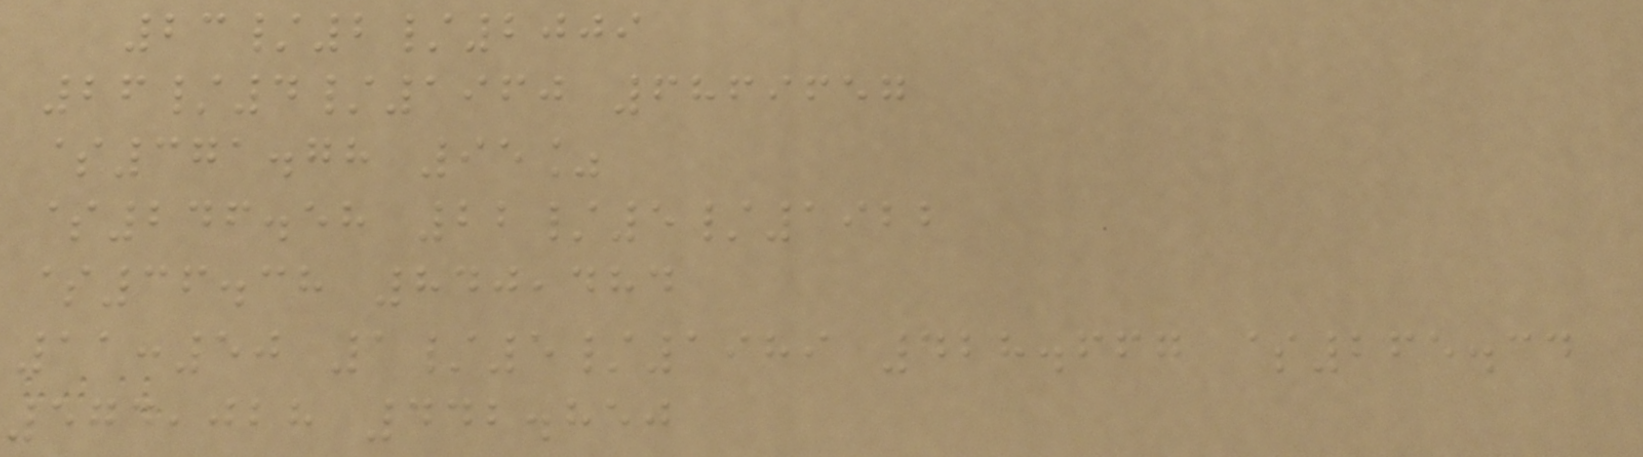23/2/2009
26/4/1960 6869657
$371.78 95%
$246.58 22/5/1922
$36.38 840,484
11:50 1/5/1989 428.667 $265.34
574,028 442.850
